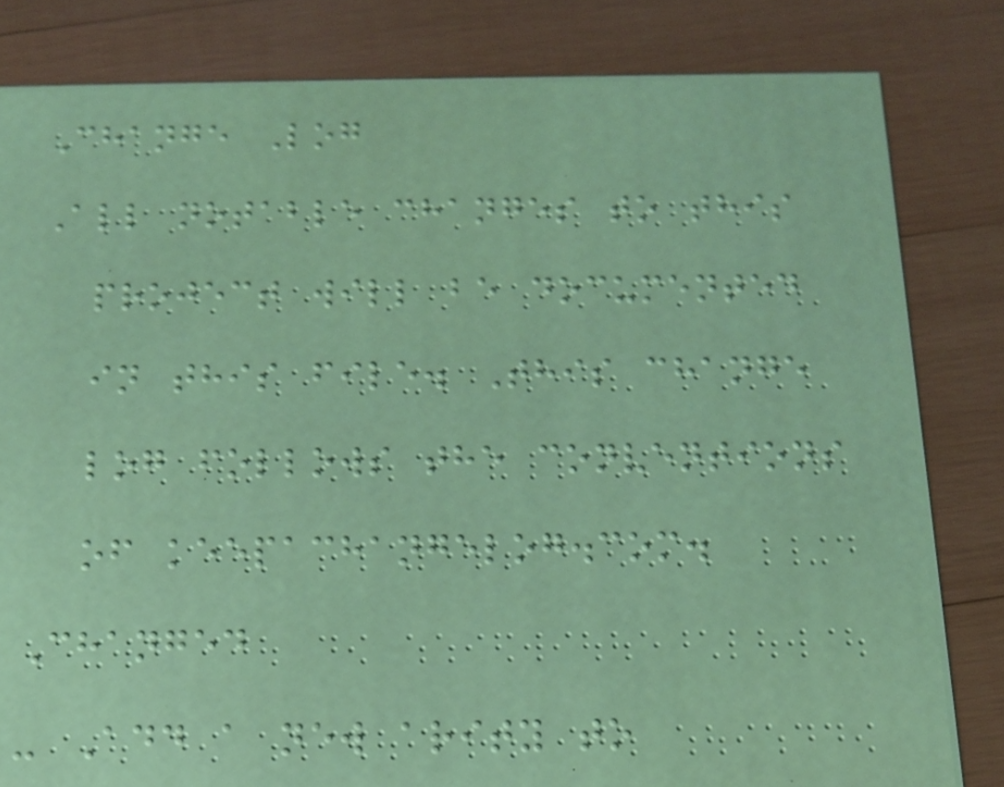Change Log
All notable changes to this
project will be documented
in this file. This change
log follows the conventions
of keepachangelog.com.
Changed
- Add a new arity to
